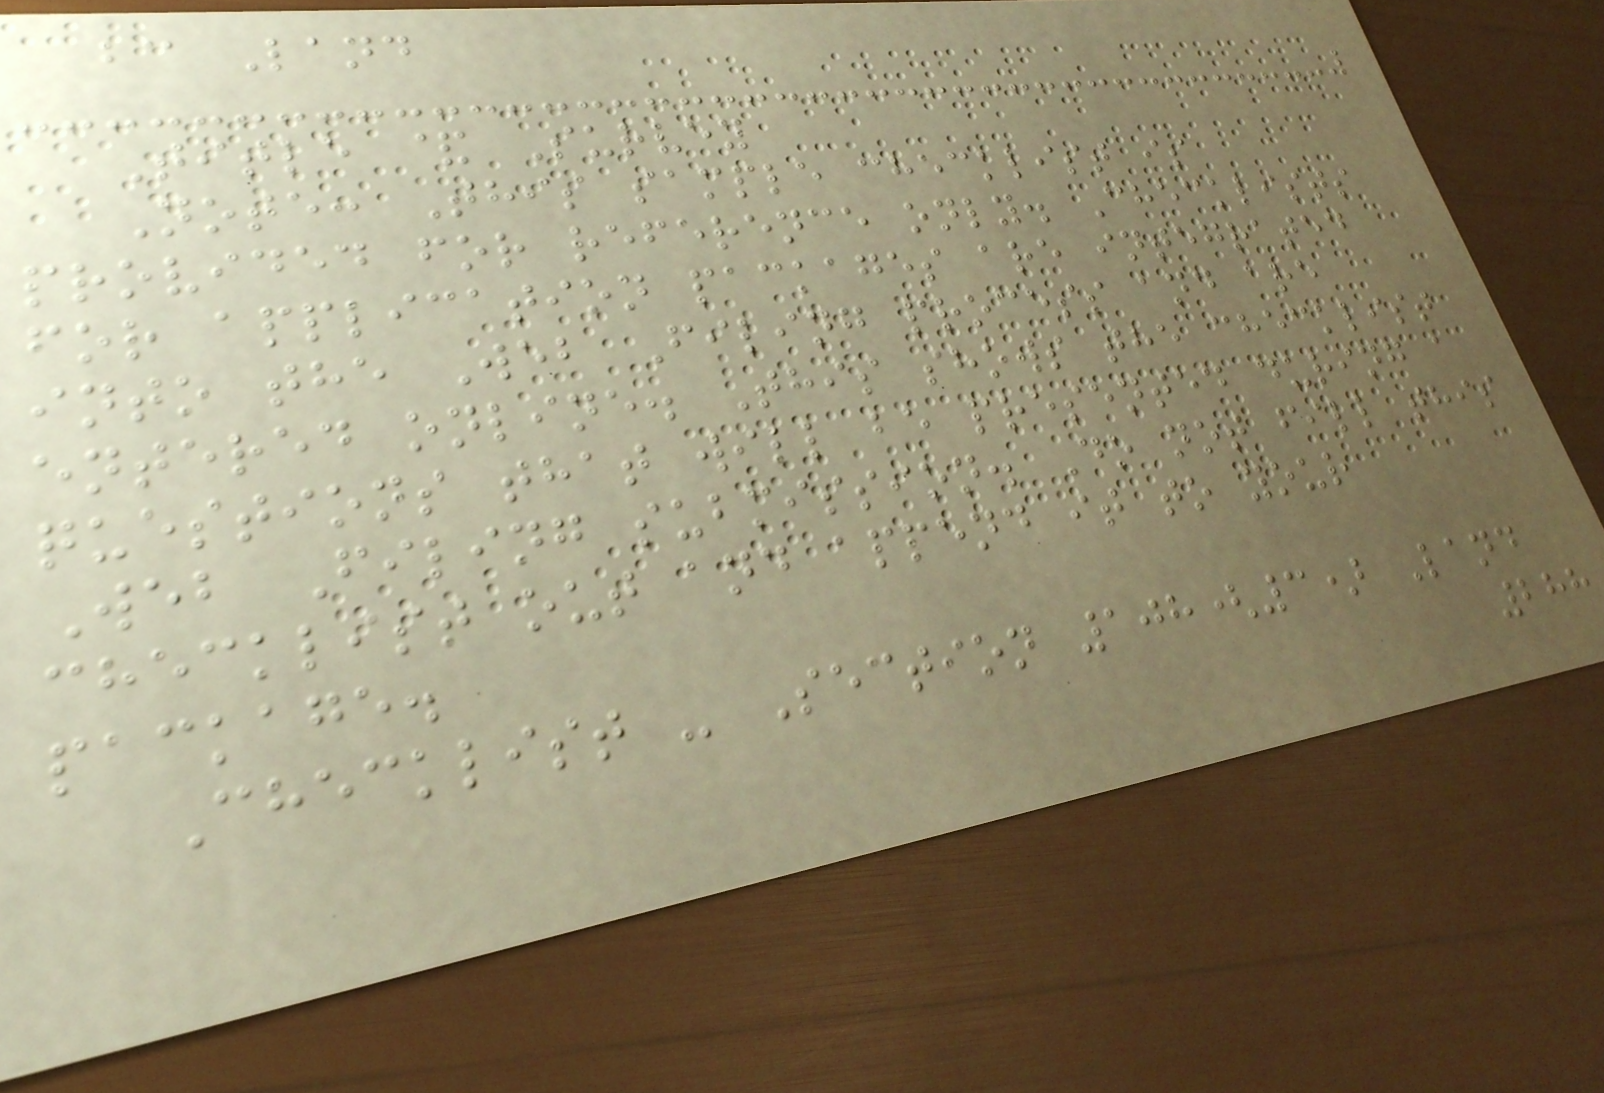bc Land
Title & Survey
Note: This sample checklist is
provided for reference only. Checklists
for application packages are integrated
into the Web Filing process and are
entered online. This shows the checklist
questions that will be presented during a
Web Filing submission. Do not fill this
checklist out and append it to your
package.
Checklist - Section 108(3) Land
288
